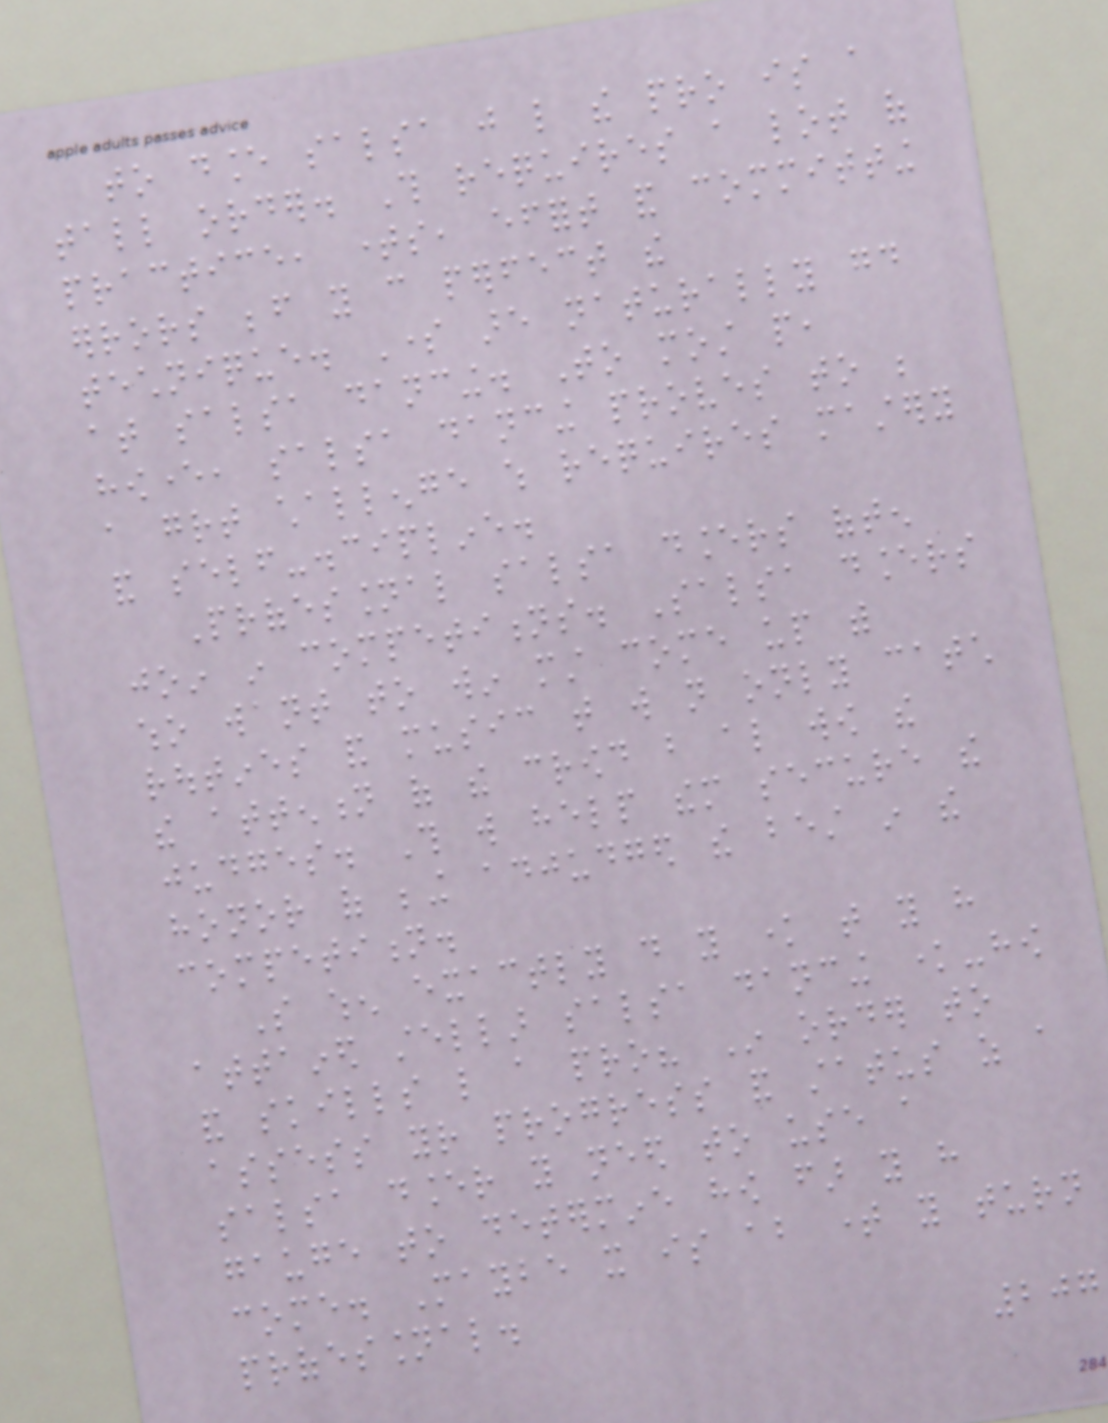to dance salsa just like the pro is a
tall order. This requires a lot of
practice, times, effort and committing
errors before you can perfect the
technique. Some are naturally good
at salsa dancing. To most people,
however, salsa dancing proves to be
a great challenge which requires mastery
and self-discipline.
Professional salsa dancers often
join in competitions. Salsa dancers
who want to win must come up with
routines and music that will not only catch
the attention of the crowd but also wow the
judges. This will help them secure the
honor of being adjudged the best in the
competition.
So when exactly do you know that you have
attained stellar salsa dancing know-how
and skills like a pro? In order to
assess your progress and status as a
salsa dancer you need to use a
gauge to determine how far you have
come. Maybe it is about time you turn
professional.
207
